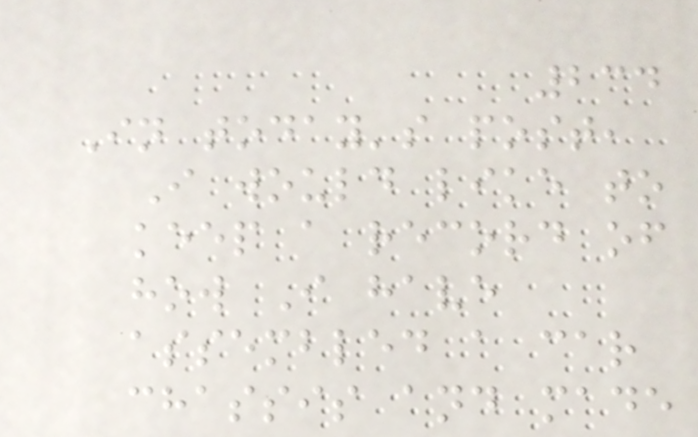234
In today's post,
I would like to
keep a record of
how I have
assembled a car
chassis and made
